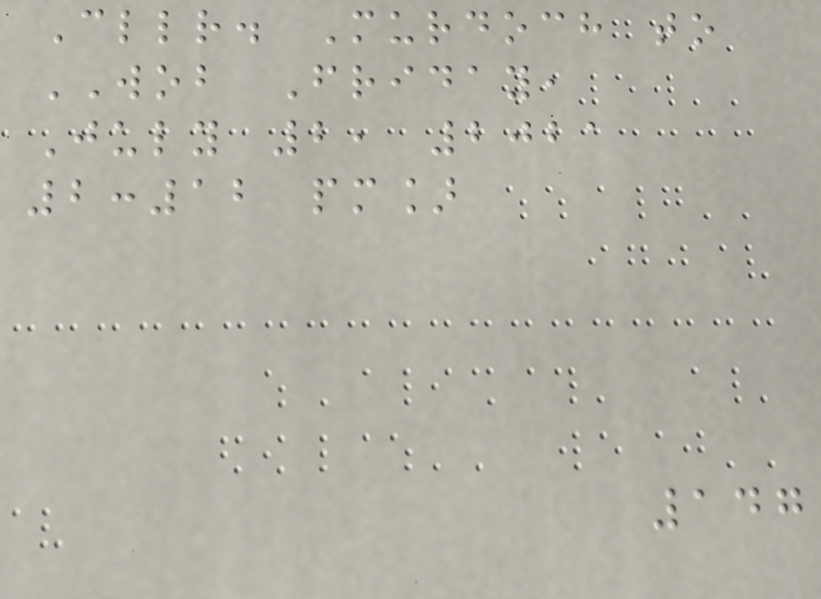Cllr. Murdoch to
WOB Friday,
July 2, 2021
2:12 pm]
147
